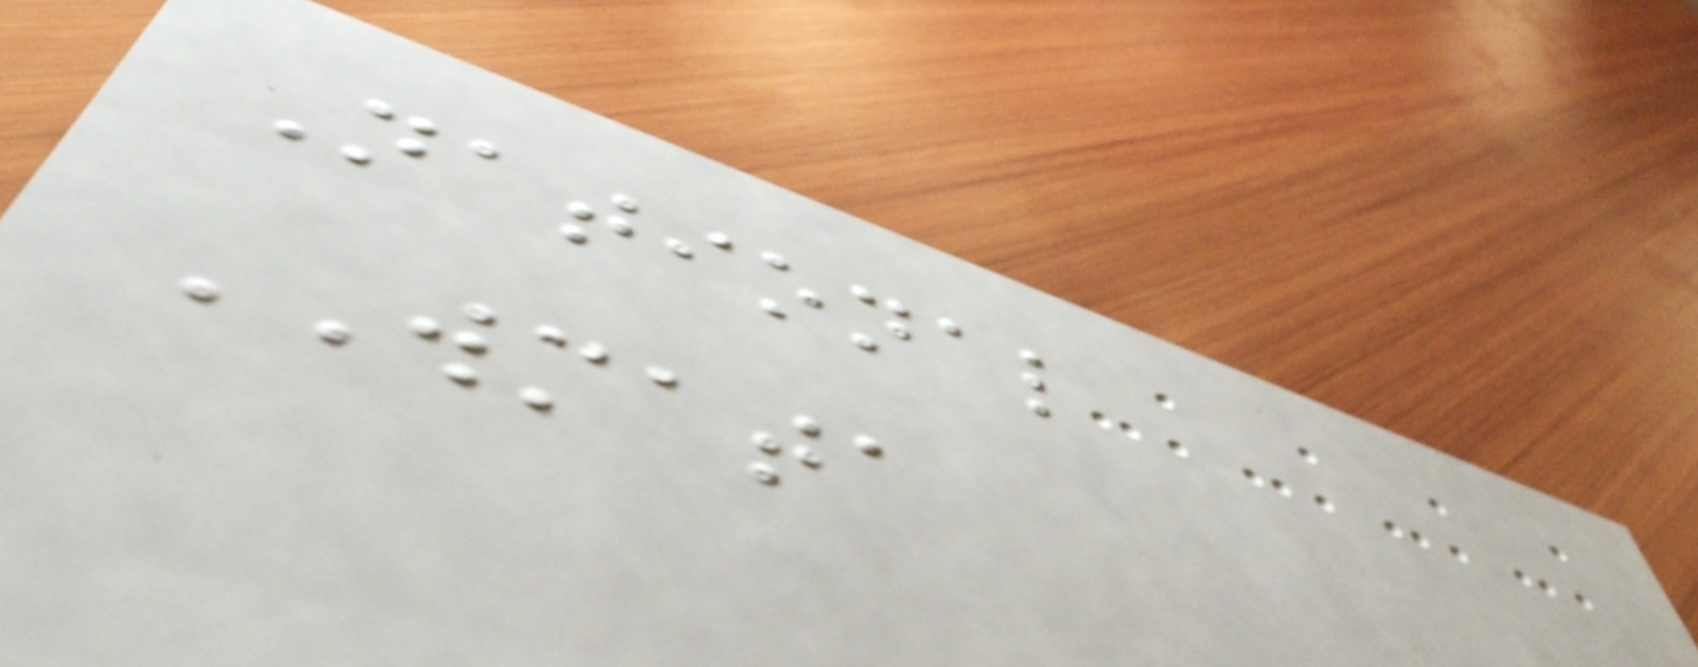National
WMATA
